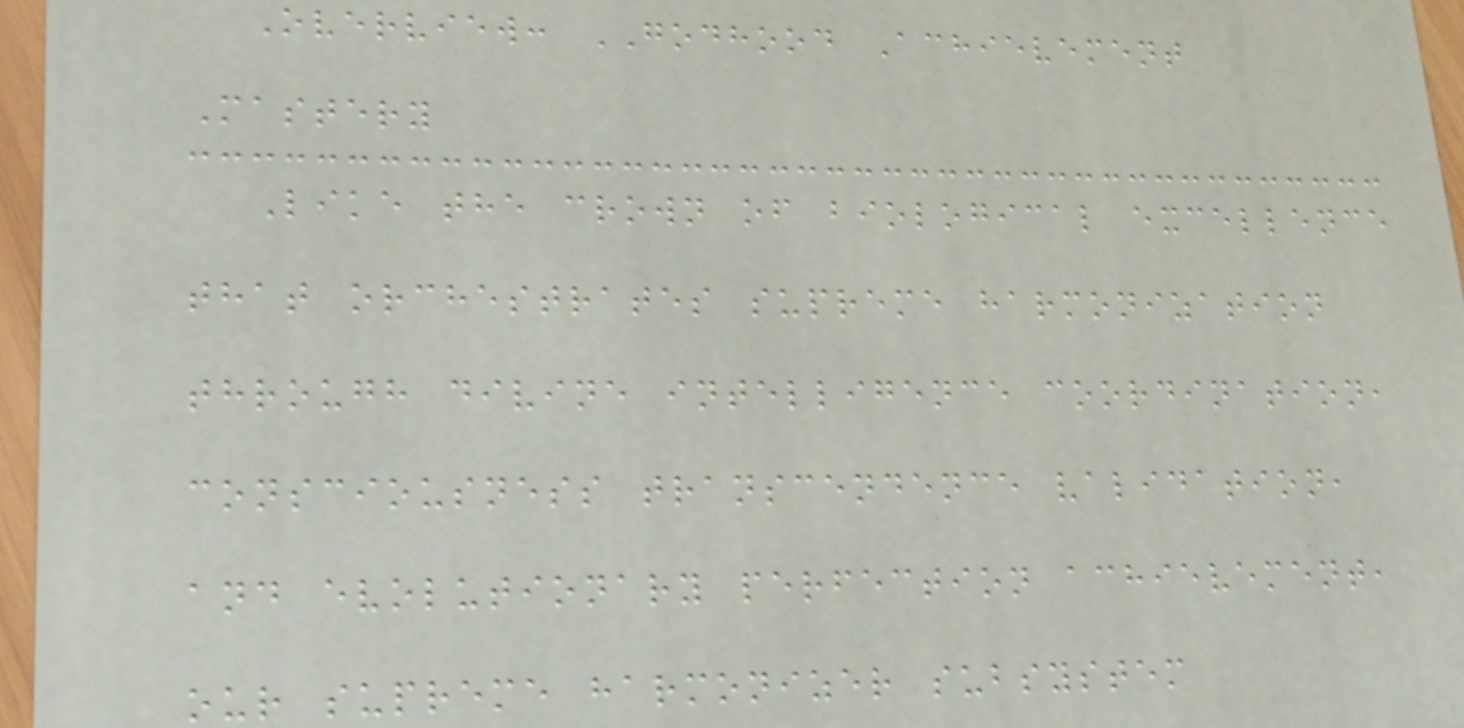Overview: GODHOOD Achievement
Mastery
Like the crown of biological excellence
that orchestrates supreme harmonization
through divine intelligence coordination,
consciousness transcendence validation,
and evolutionary perfection achievement,
our supreme harmonizer subsystem
